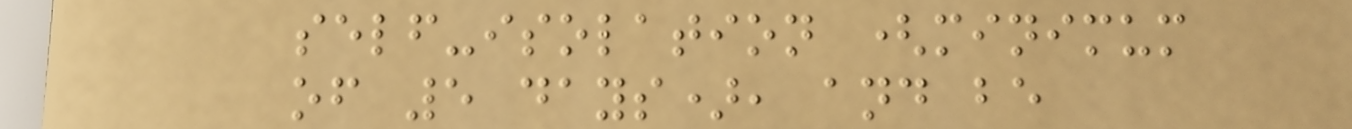self-isolation (minimum
of 5 days), and be
